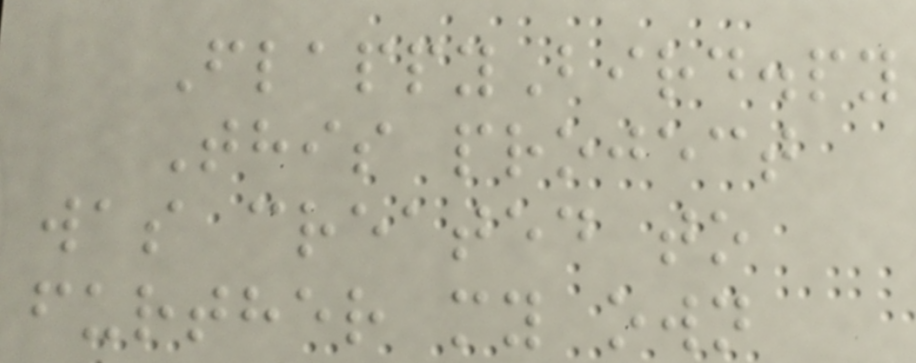FlappyBird.py
This project
was created to
further my own
